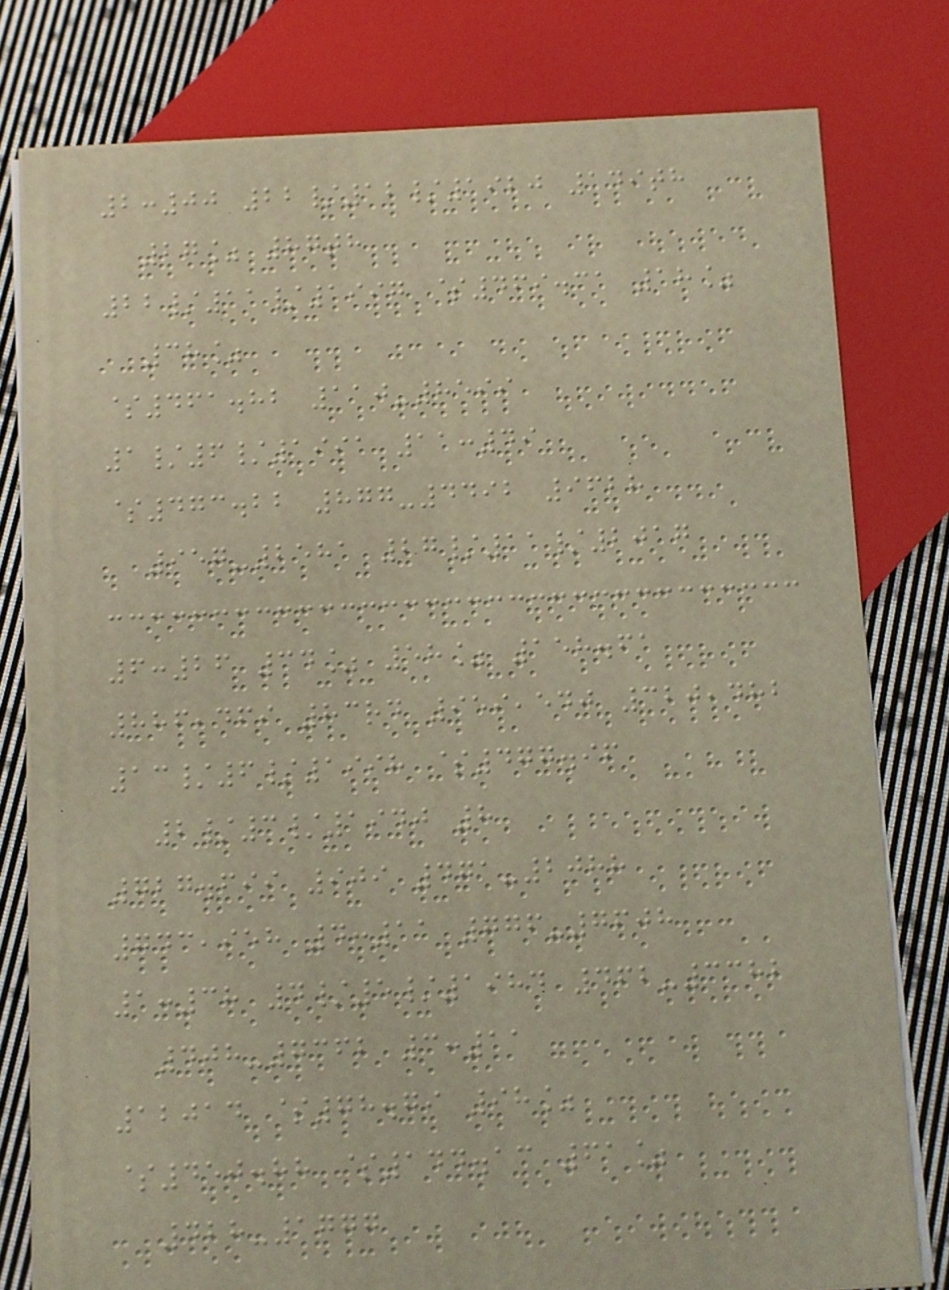2:00 22/12/1920 149th
27% 87th
22/11/1997 $469.31 18%
38%
$461.82 110-8599
1/6/1991 11:49
$473.22 877-4492 9628
957-2581 27/11/2017
6:26 34% 58% 158.61
886,469 83rd 959,540 320,482
13/6/1998 $477.96
2/3/1940 8
727.699 909 471-2088
743,958 4:11 776-7608
1:38 4/5/1984 462-3382
408-7362 3:11
12014 $78.79 98%
$450.88 $144.13 61%
428-1777
